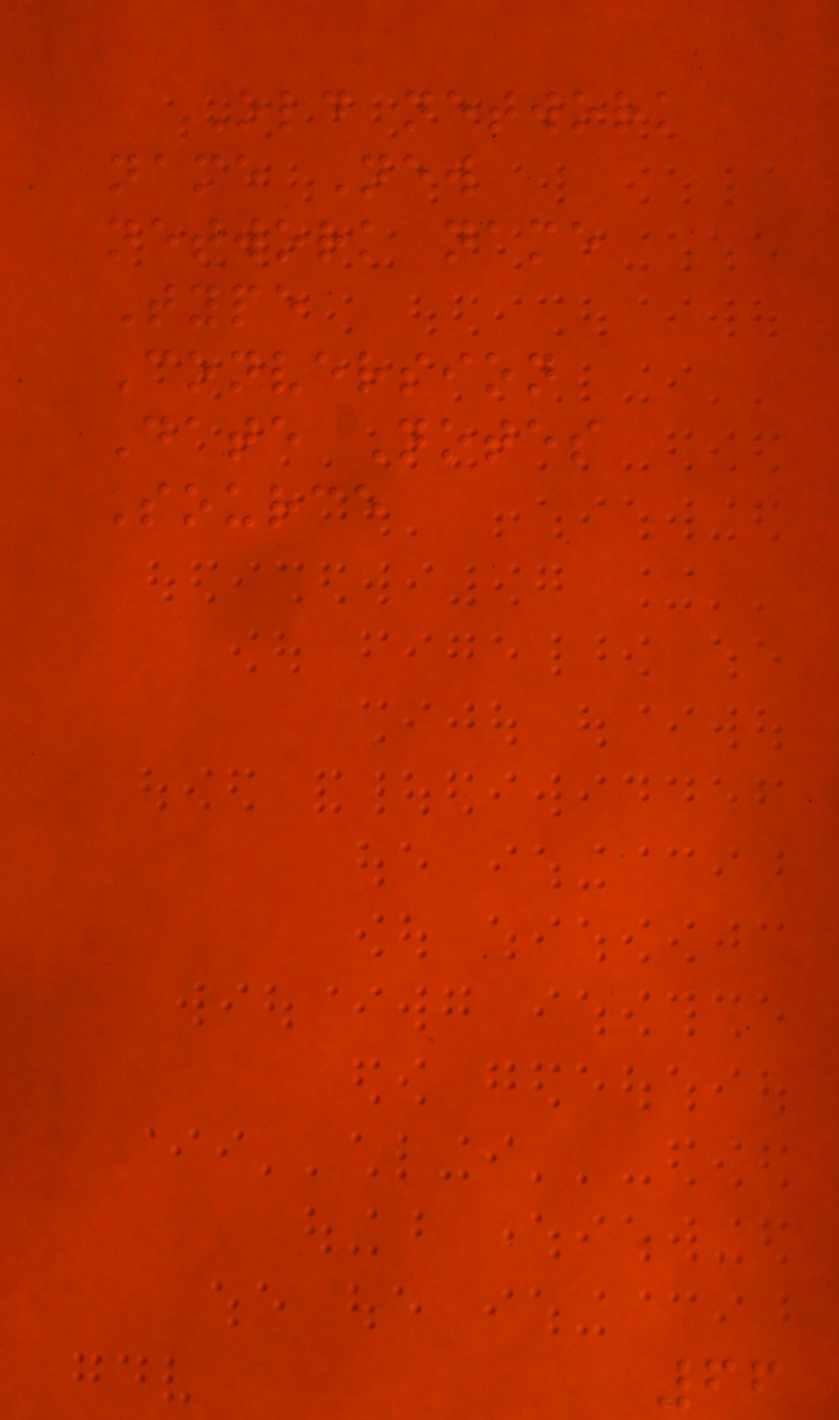Old network
name New
network name
Type
Conversion
Date Notes
Source
66
